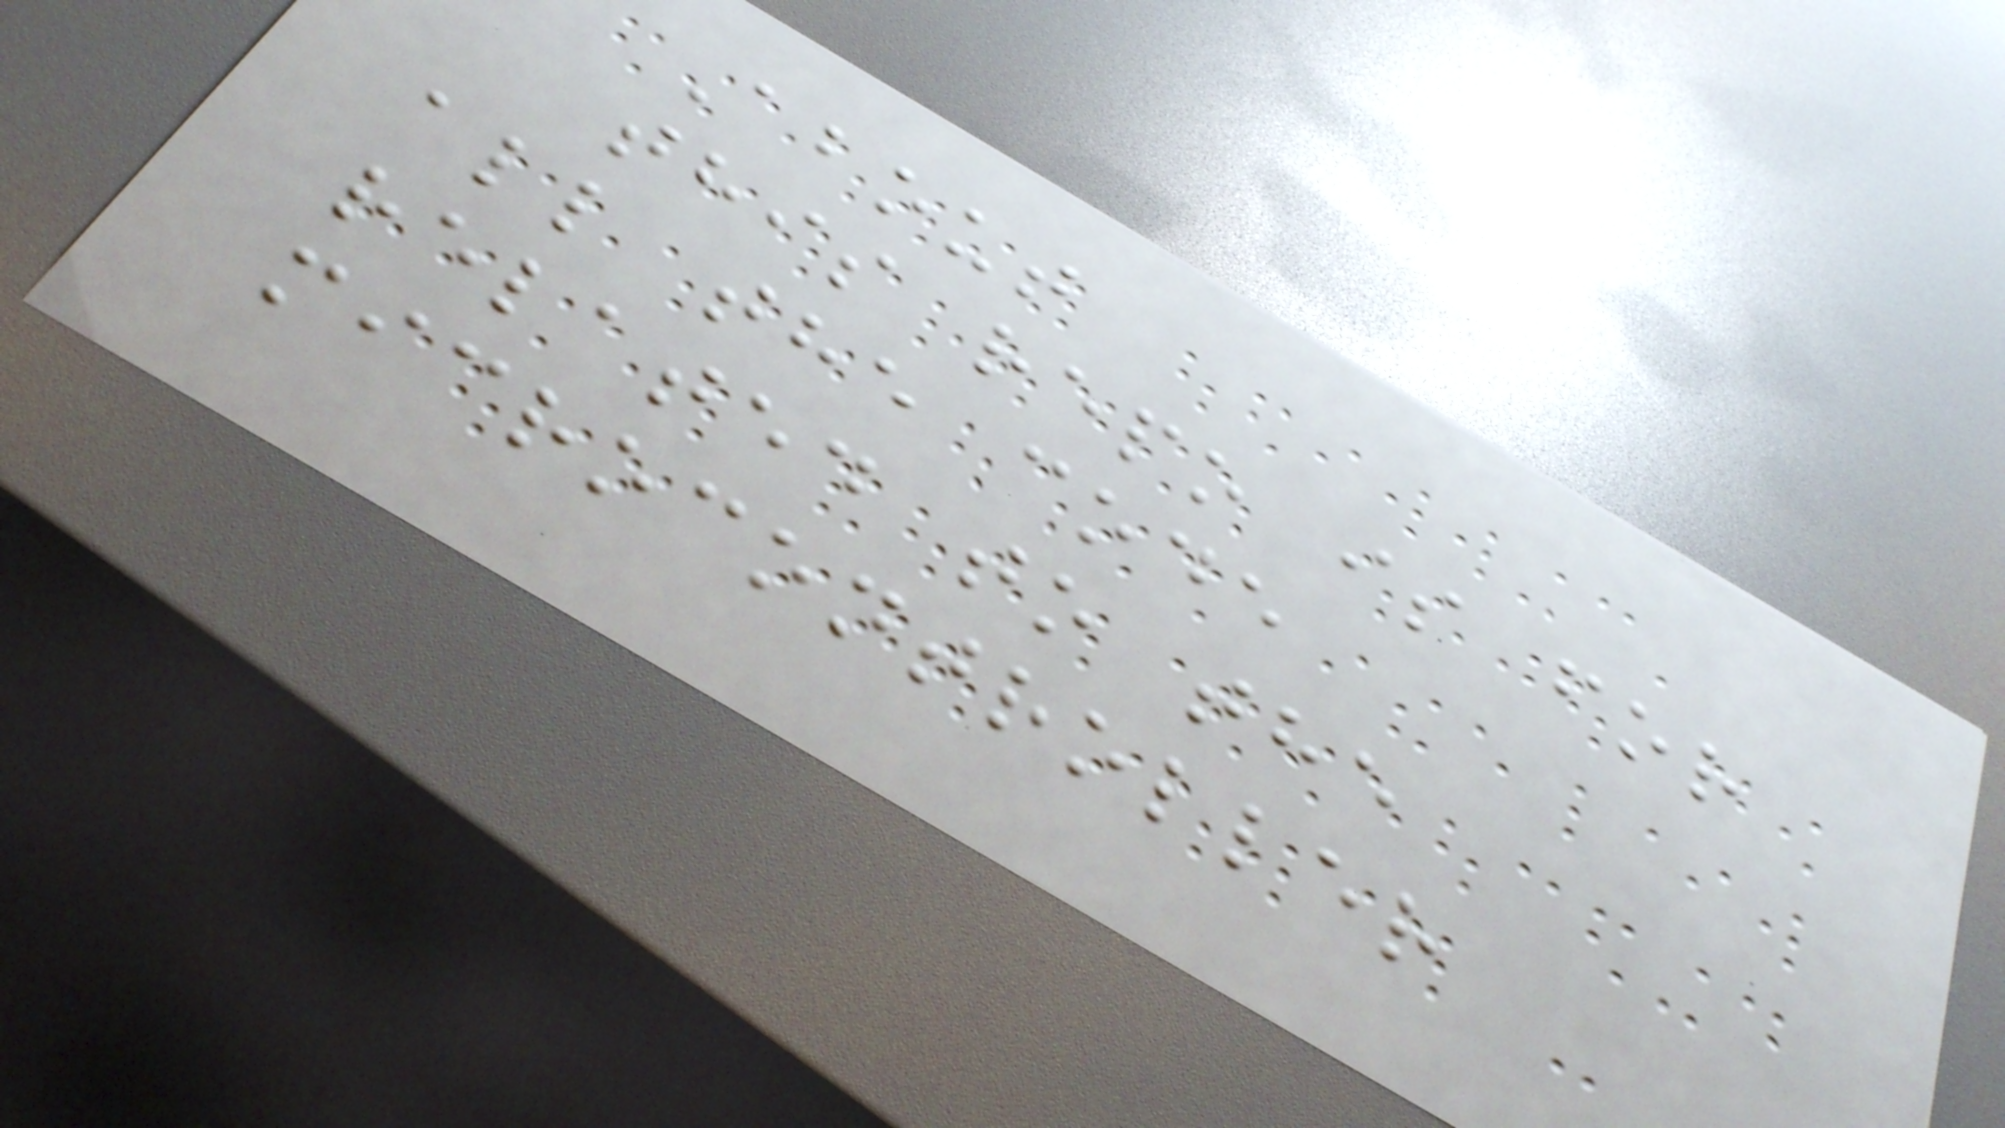About
this repo is for
all the code
related to the
microcontroller
